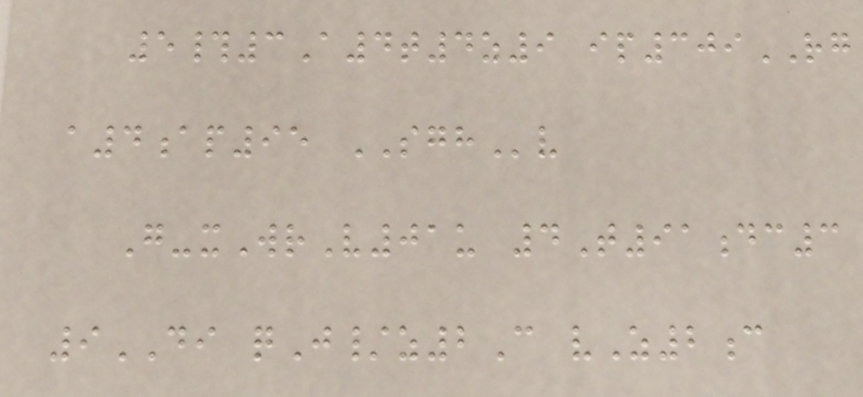5#3A4t4z9 ip309RG
a4ap95 SGHv
G-xWrV01u 4T91dc3
9DI qJ/z2C vZ2c
